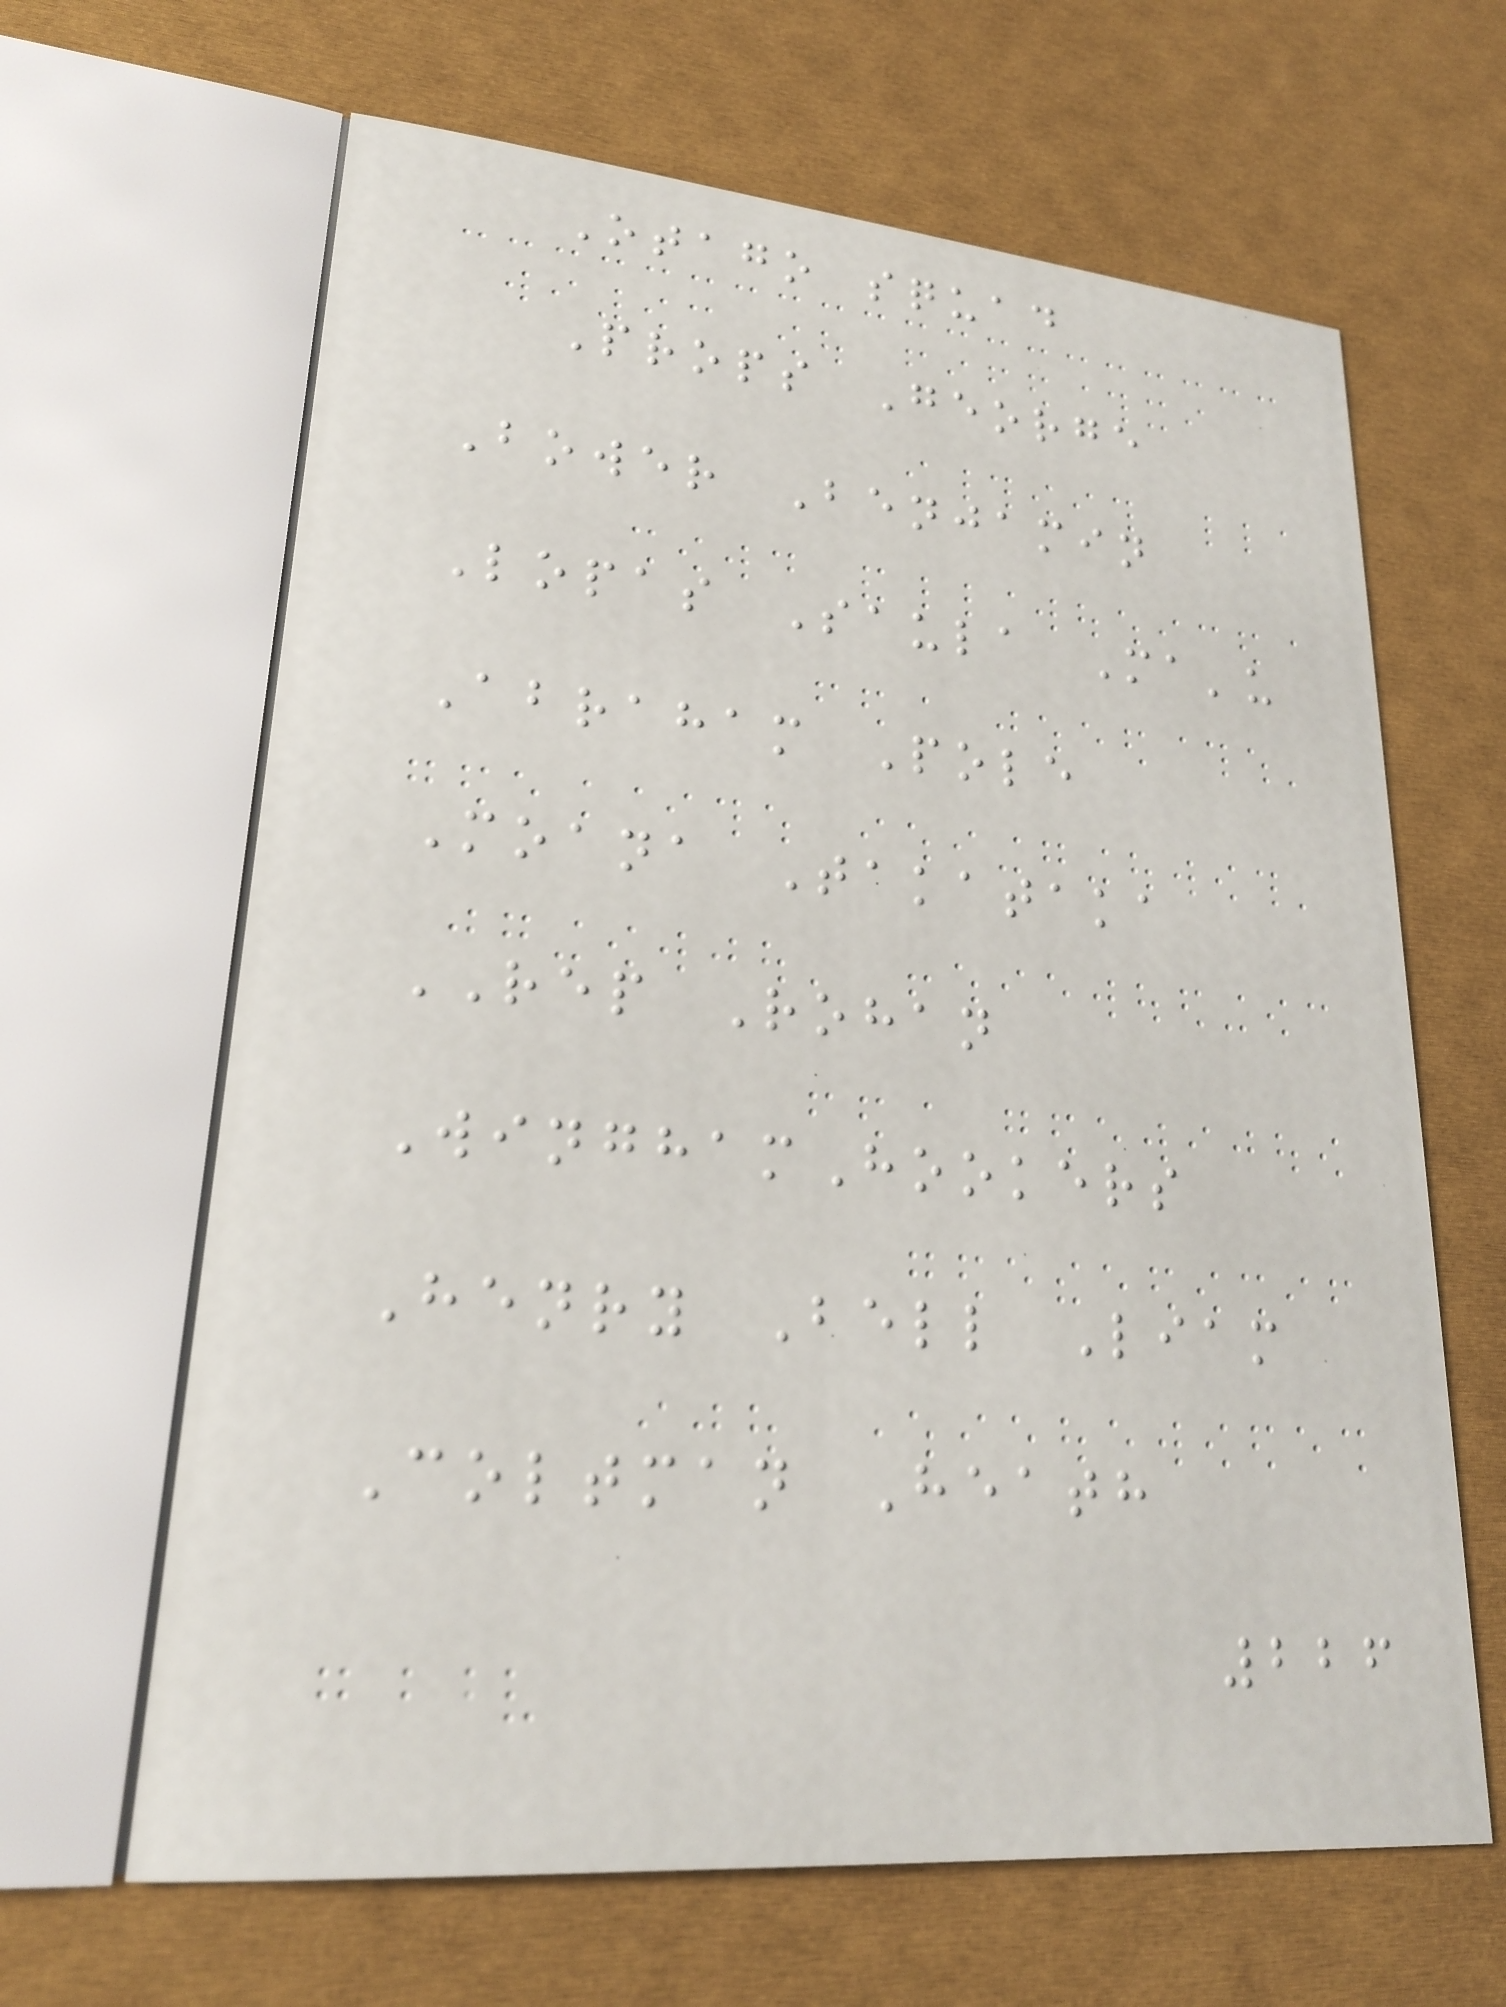Otago squad
Props George
Bower Benjamin
Lopas Saula Ma'u
Abraham Pole
Moana Takataka
REP Rohan
WinghamHookers
Henry Bell Liam
Coltman Heath
226
